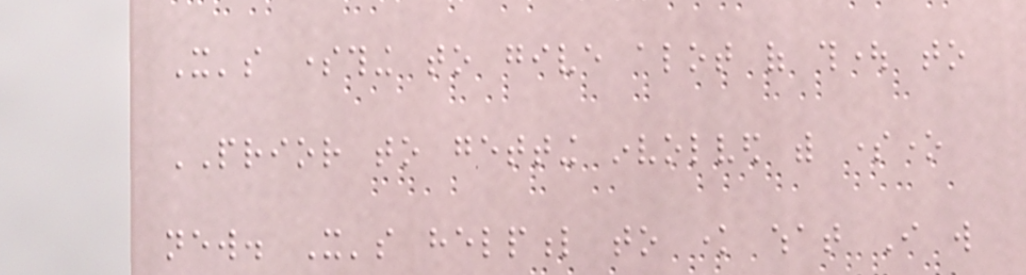It's something to give alot of thought to
PRIOR to getting involved with someone
new. It's helpful to know what I will
